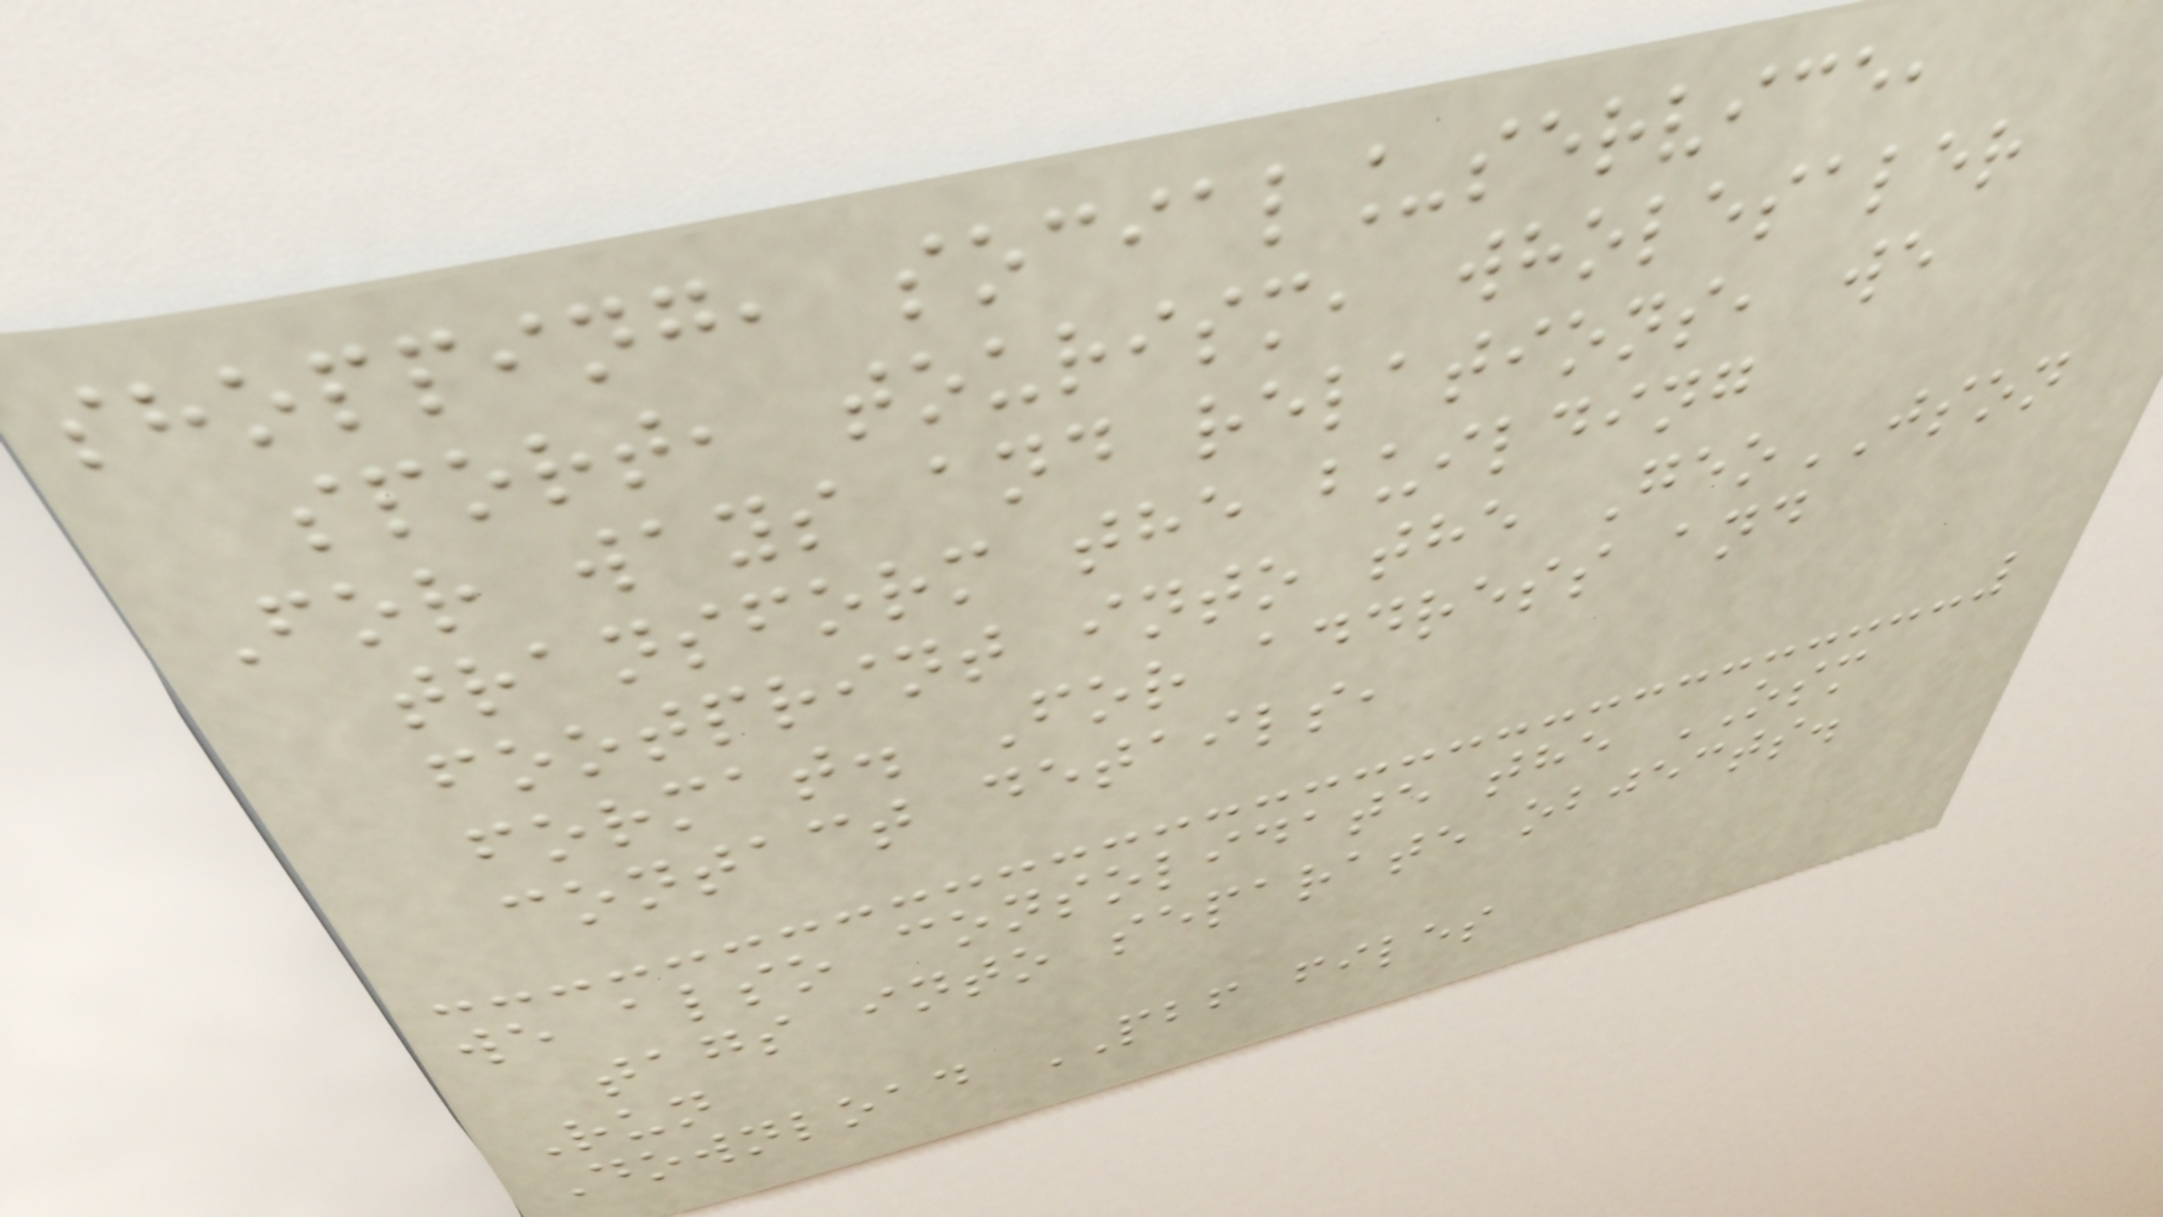shopping, social_service,
sport, tourism, wholesaler
For ways and relations, we
transform the building
footprint into the GeoJSON
format. For address and
contact details,
we also consolidate the OSM
tags into separate objects.
Run
Download PBF files
